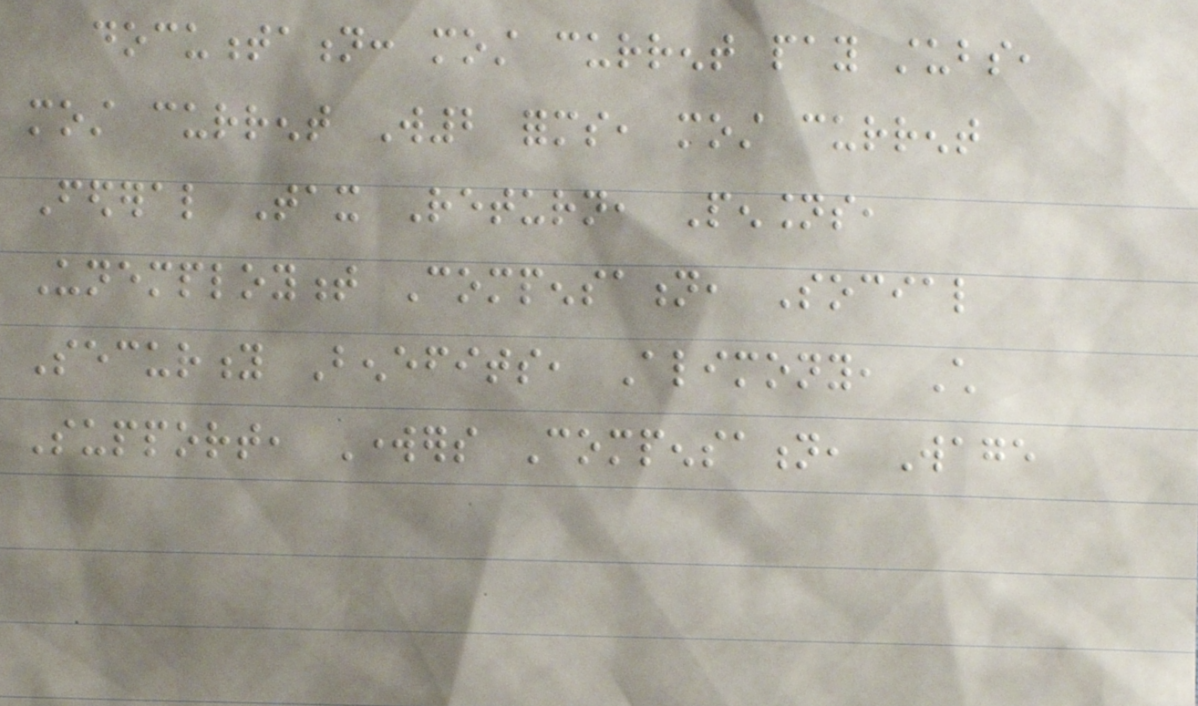documentation: most current pay stubs,
most current W2 forms, most current
Federal Tax Return, Pensions,
Unemployment Compensation, Social
Security Benefits, Alimony, Child
Support, Workers Compensation, Wage
